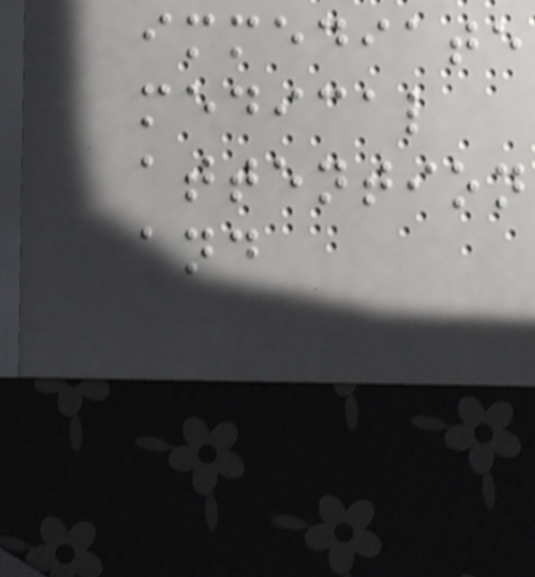immediate
medical
attention
and
